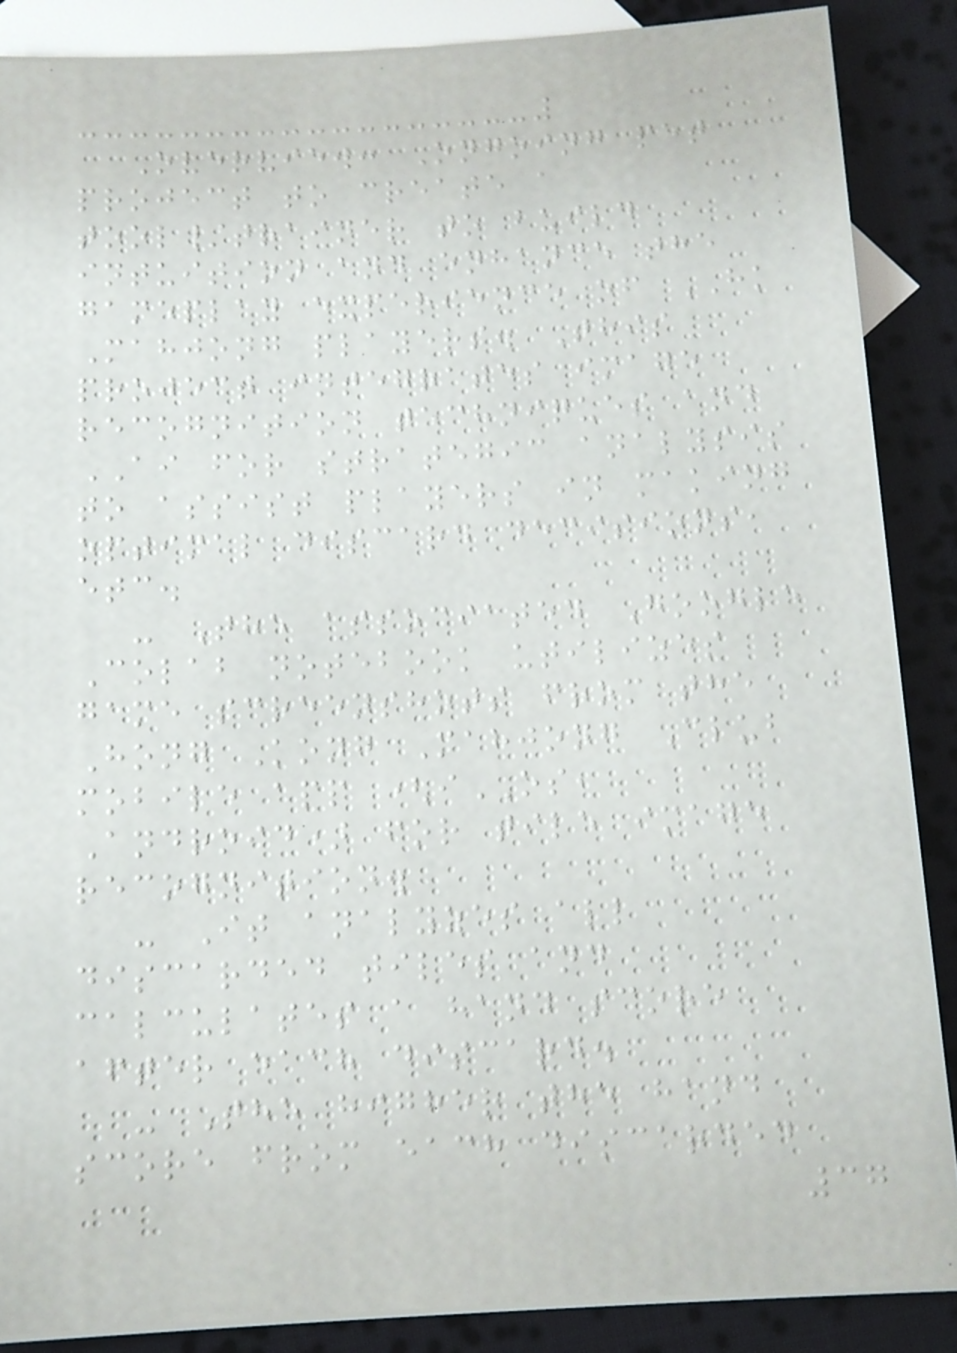Overview: Ongoing pet
project to create a
tool/trainer to build
intuition and enhance the
gameplay experience of HK
Mahjong players. This
project integrates image
recognition techniques and
AI for strategic analysis
to assist players in making
optimal discard decisions,
etc.
- The associated Google
Colab notebook utilizes
game screenshots from the
Hong Kong Mahjong Club
mobile app (iOS,
Android) for tile image
recognition.
- It analyzes all
discarded tiles and
calculates a hand score
after each discard.
- The higher the hand
score from each discarded
37
